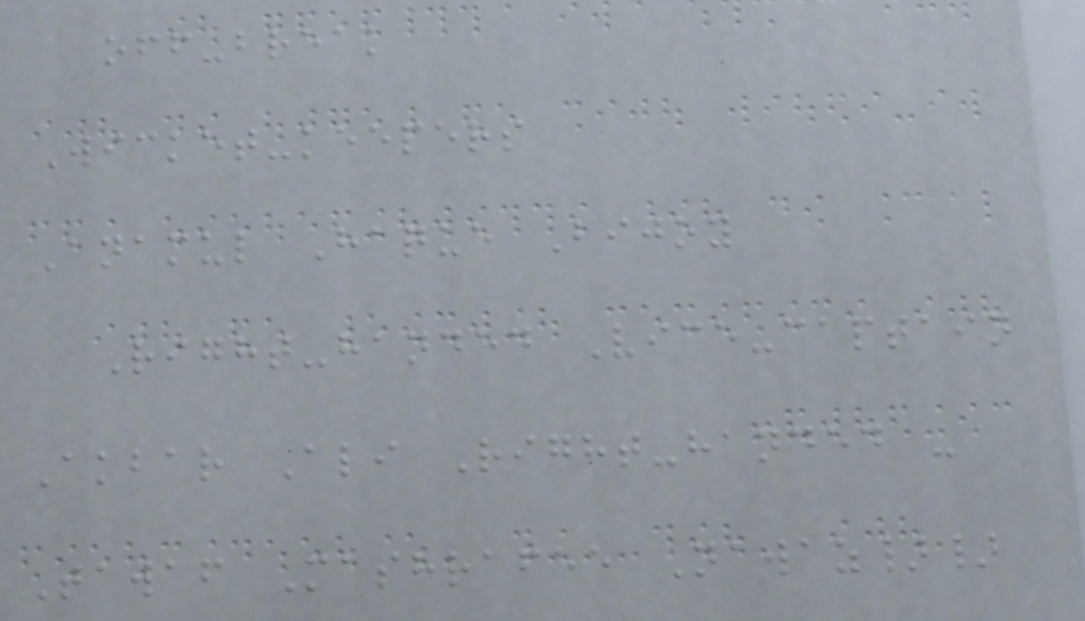off-break
Wicket-keepers
Anamul Haque Bijoy
Right-handed Vice-captain
Akbar Ali Right-handed -
Tawaf Mashrafee Nawaz}}
